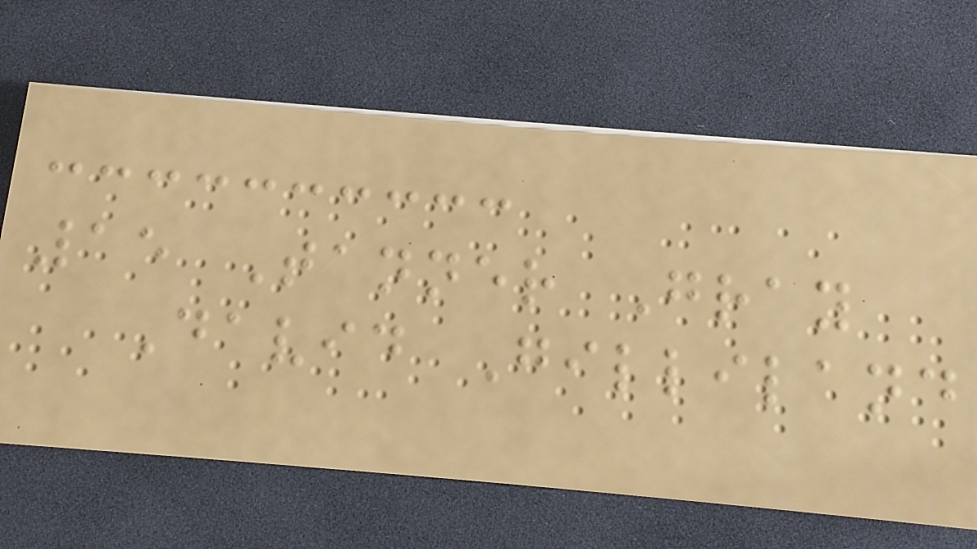15 Tanner Gray
David Gilliland
